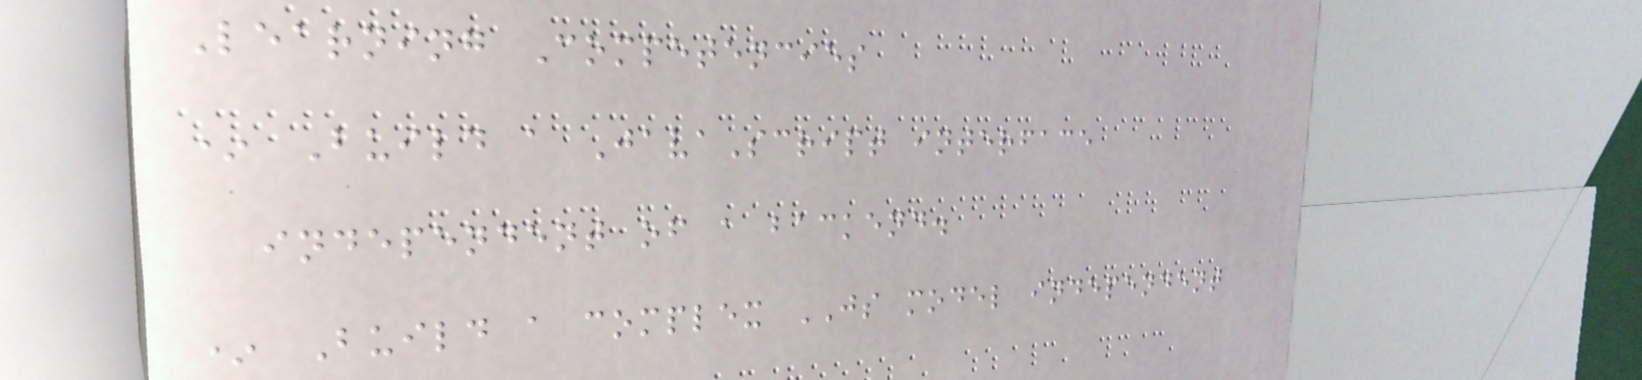Learning Competencies
* Build a JavaScript interface
independent of a backend.
* Build a complex JS model independent
